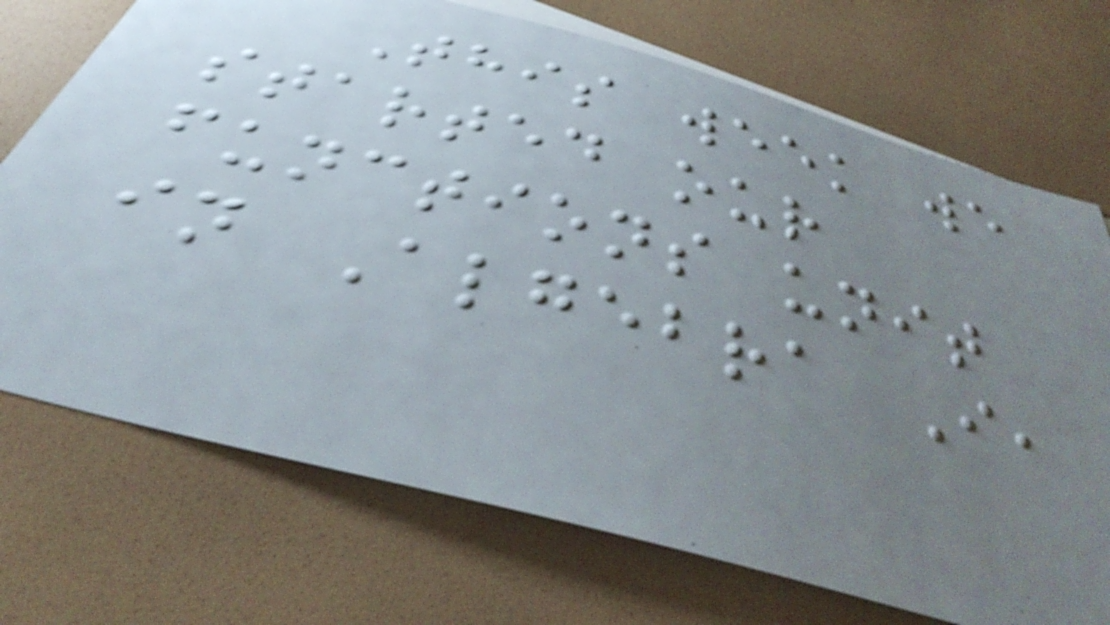This week we
started our
functions unit
in Algebra I,
